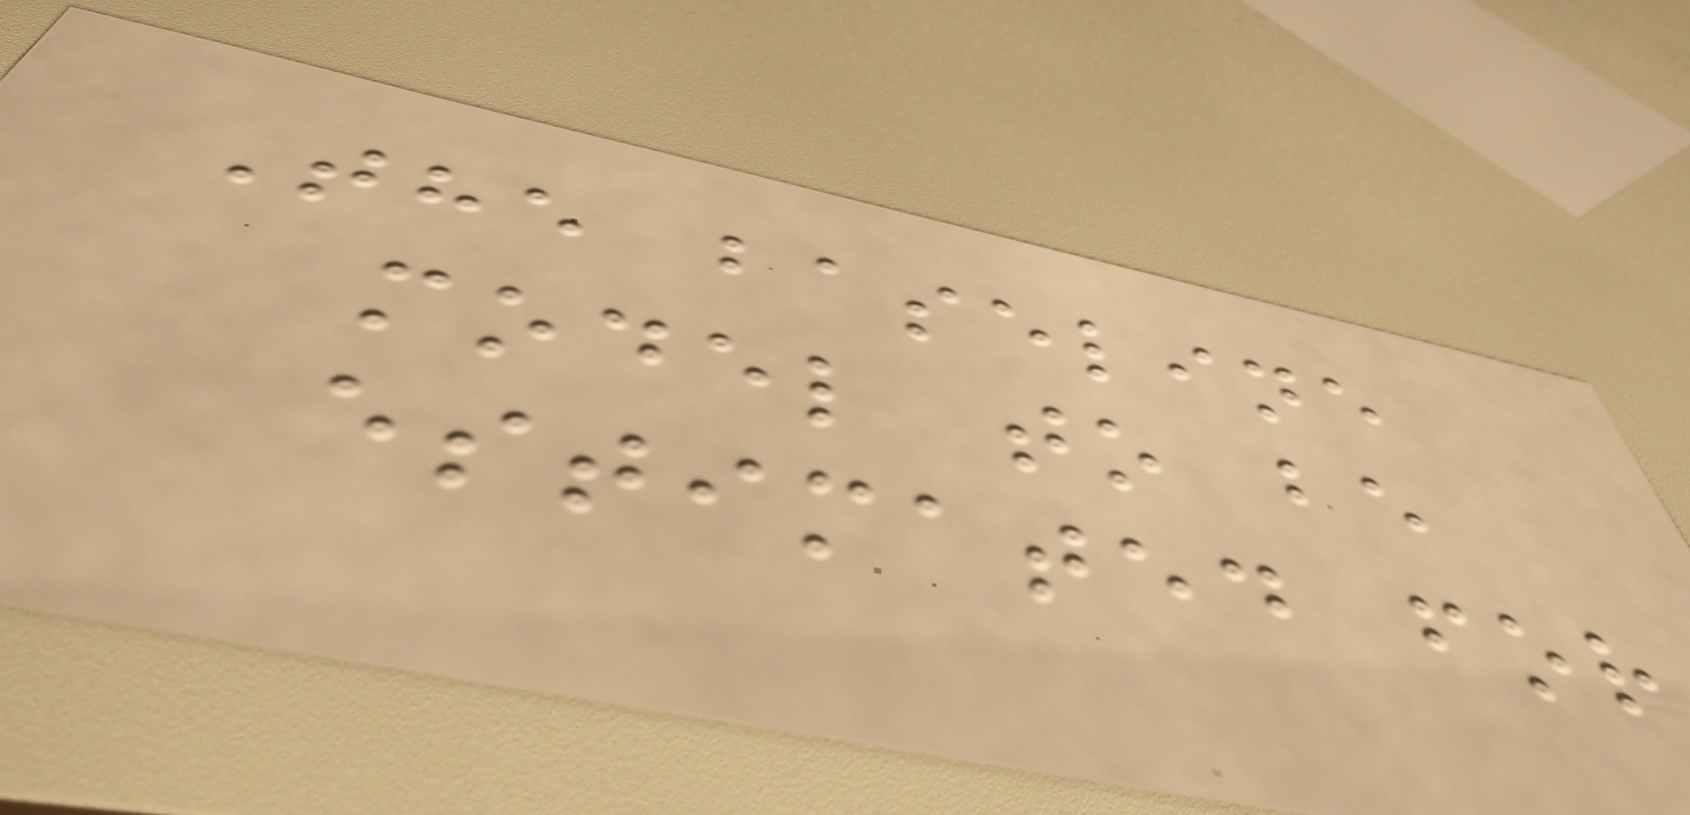The baseline
model to be
estimated for
